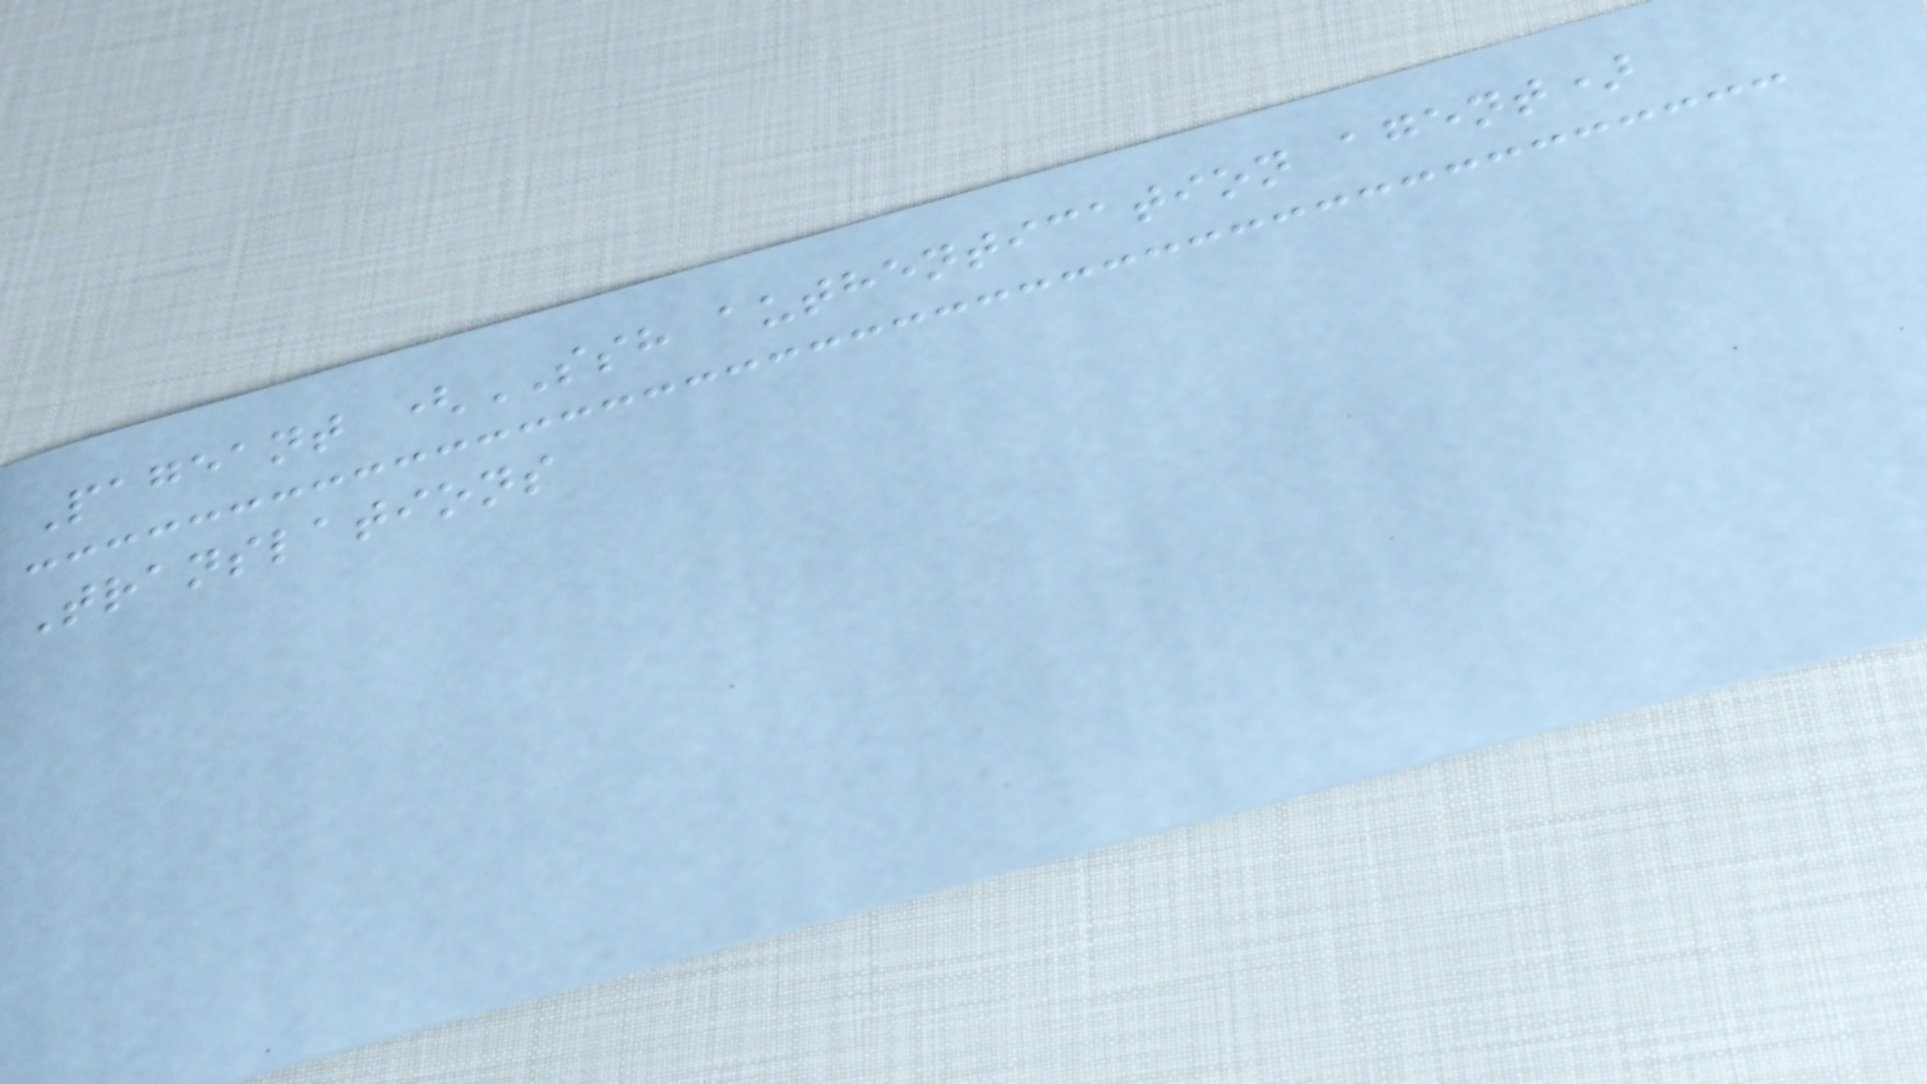Pageant (SSH authentication agent)
Translations
